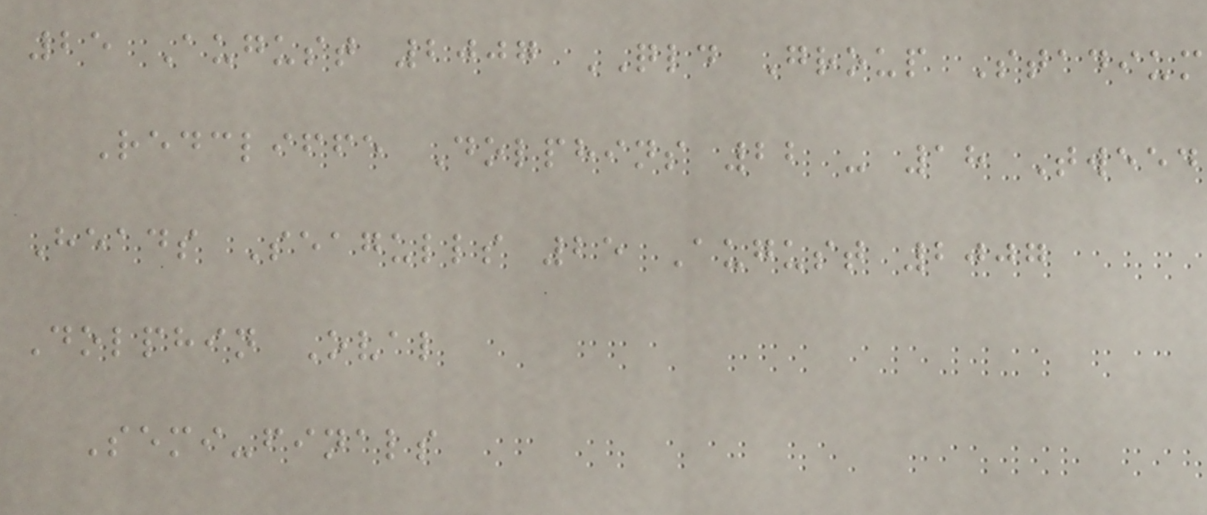25 August 2007 QLD Group Stadium
Redcliffe Dolphins 22 - 18 Tweed
Heads Seagulls 25 August 2007
Dolphin Oval
Semi-finals
